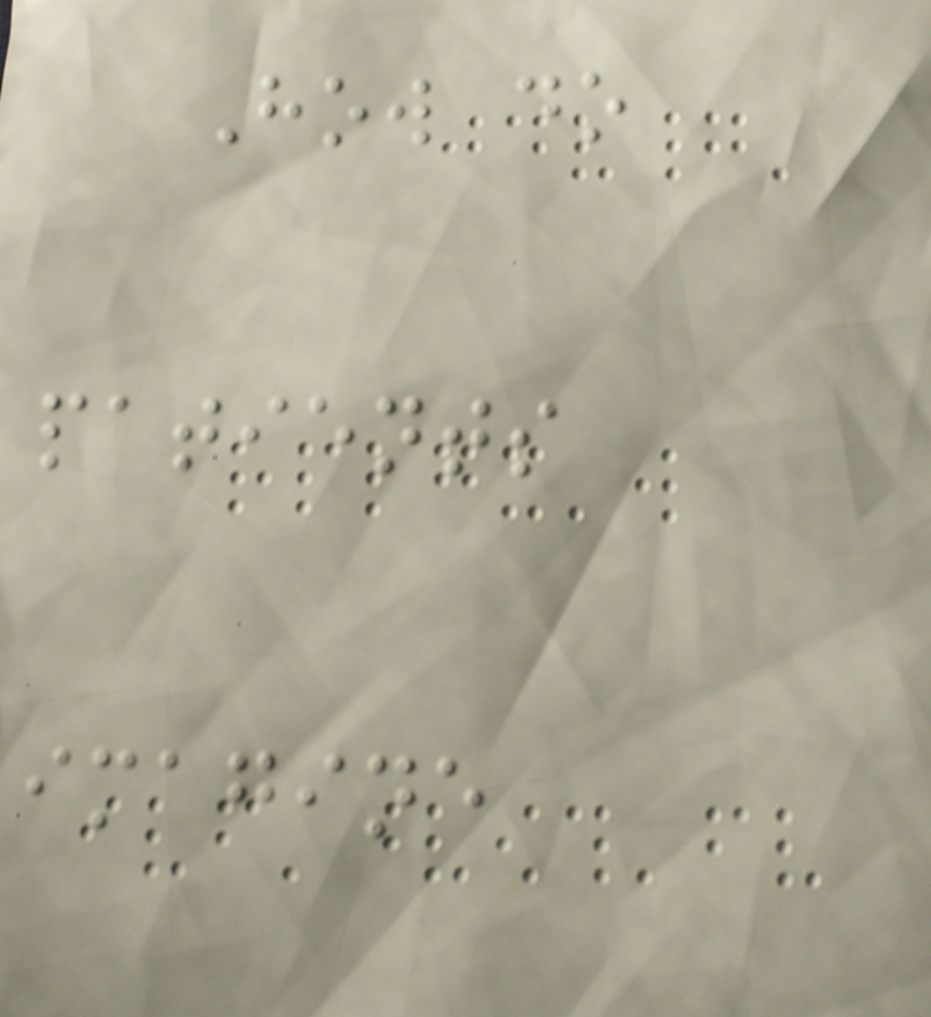How do
patients
imagine
